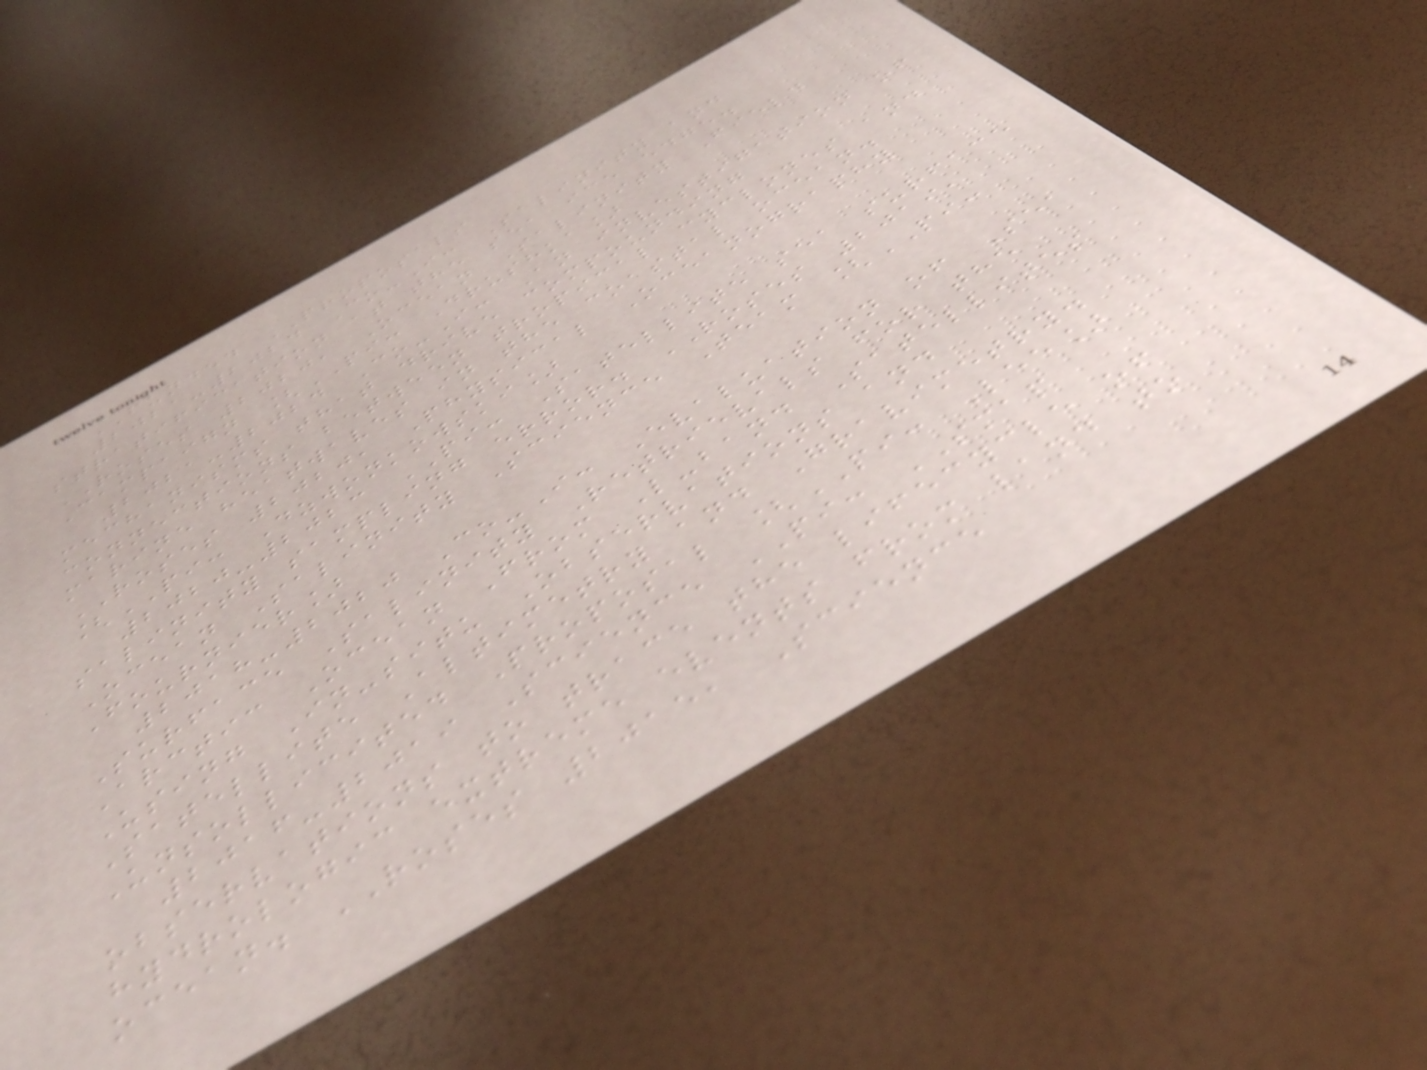FUNDED PROPOSALS
2021-2024 Co-I: Salinity and
stratification at the sea ice edge.
ROSES 2020, Ocean Salinity Field
Campaign [PI: Drushka]
2021-2024 Co-I: An investigation of
mechanisms that drive compounding
connections between tropical cyclones and
marine heatwaves in the coastal ocean.
ROSES 2020, Physical Oceanography
[PI: Dzwonkowski]
2020-2023 PI: Satellite sea surface
salinity sampling error. ROSES 2019,
Ocean Salinity Science Team [PI:
Fournier]
2018-2020 Co-I: Evaluation of Sea
Surface Salinity Retrievals for the
Arctic Ocean From L-band Satellites
Using In-situ Observations and
Satellite Altimetry and Gravimetry.
Unsollicited Proposal [PI: Lee]
2016-2019 Science PI: SMAP
observations to trace the lifecycle of
hydrologic extreme events from land to
ocean. ROSES 2015, Science
